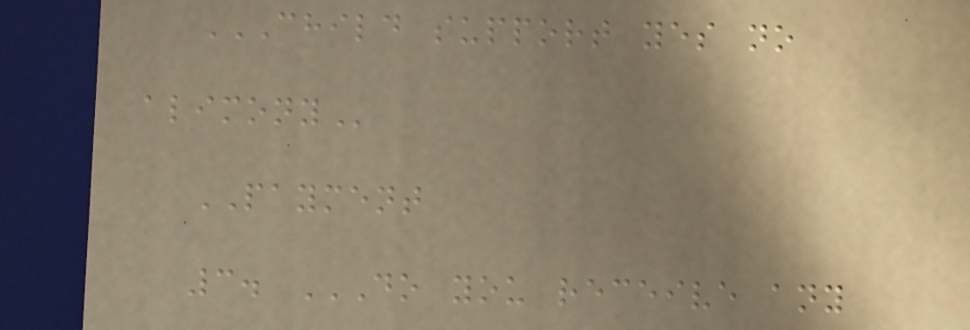CHILD SUPPORT YES NO
ALIMONY
PAYMENT
3. DO YOU RECEIVE ANY
